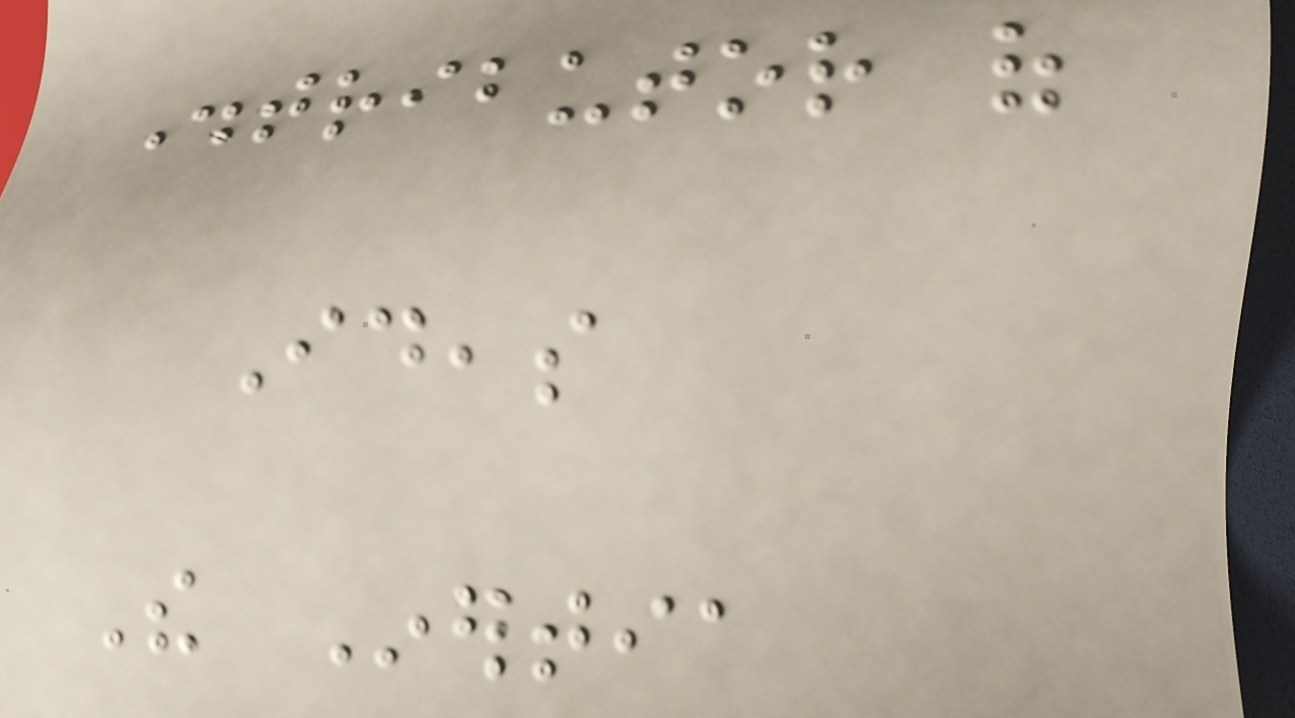Distributor of
Ideas
The Inertia
